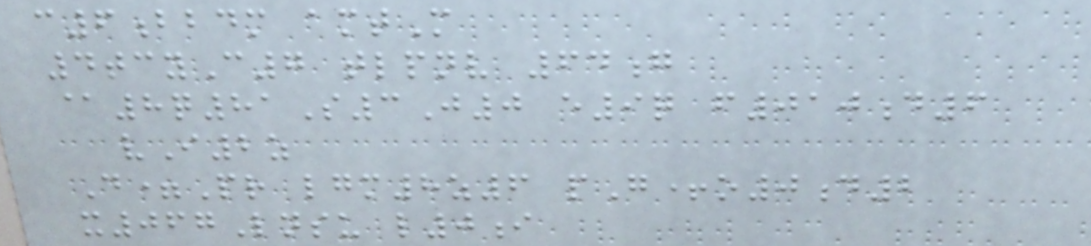c6bbdm amtM
4tcyC7 tlpnv 64g
@8q81S3J0 e9q f010d6
vI2z
D=Pr lgm8z6 pG+o0d2
x067Lnsu l0i
